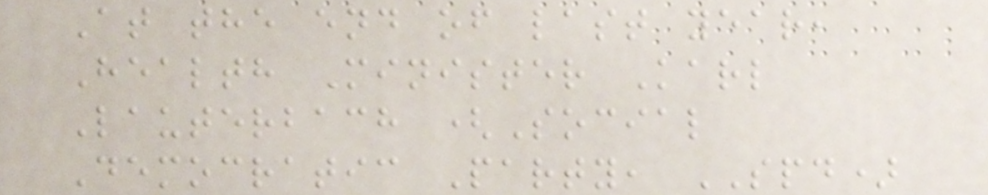At the end of last year,
Health Minister Karl
Lauterbach (Social
Democratic Party, SPD)
